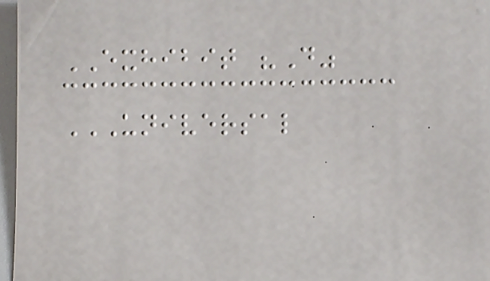EXHIBIT "D"
UNIVERSAL
